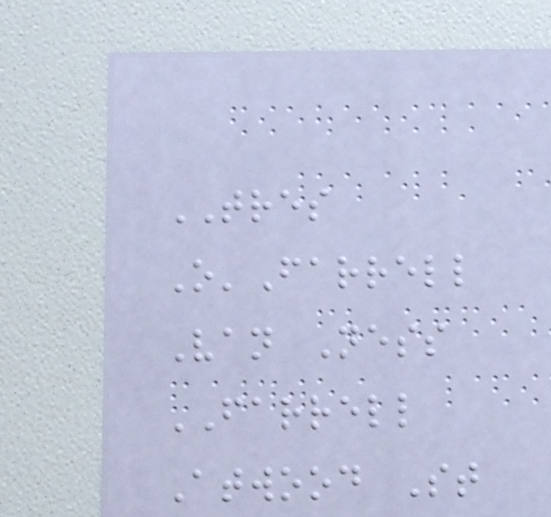TRES
O'Farrell
Van Ness
FARRELL
Atwood St
